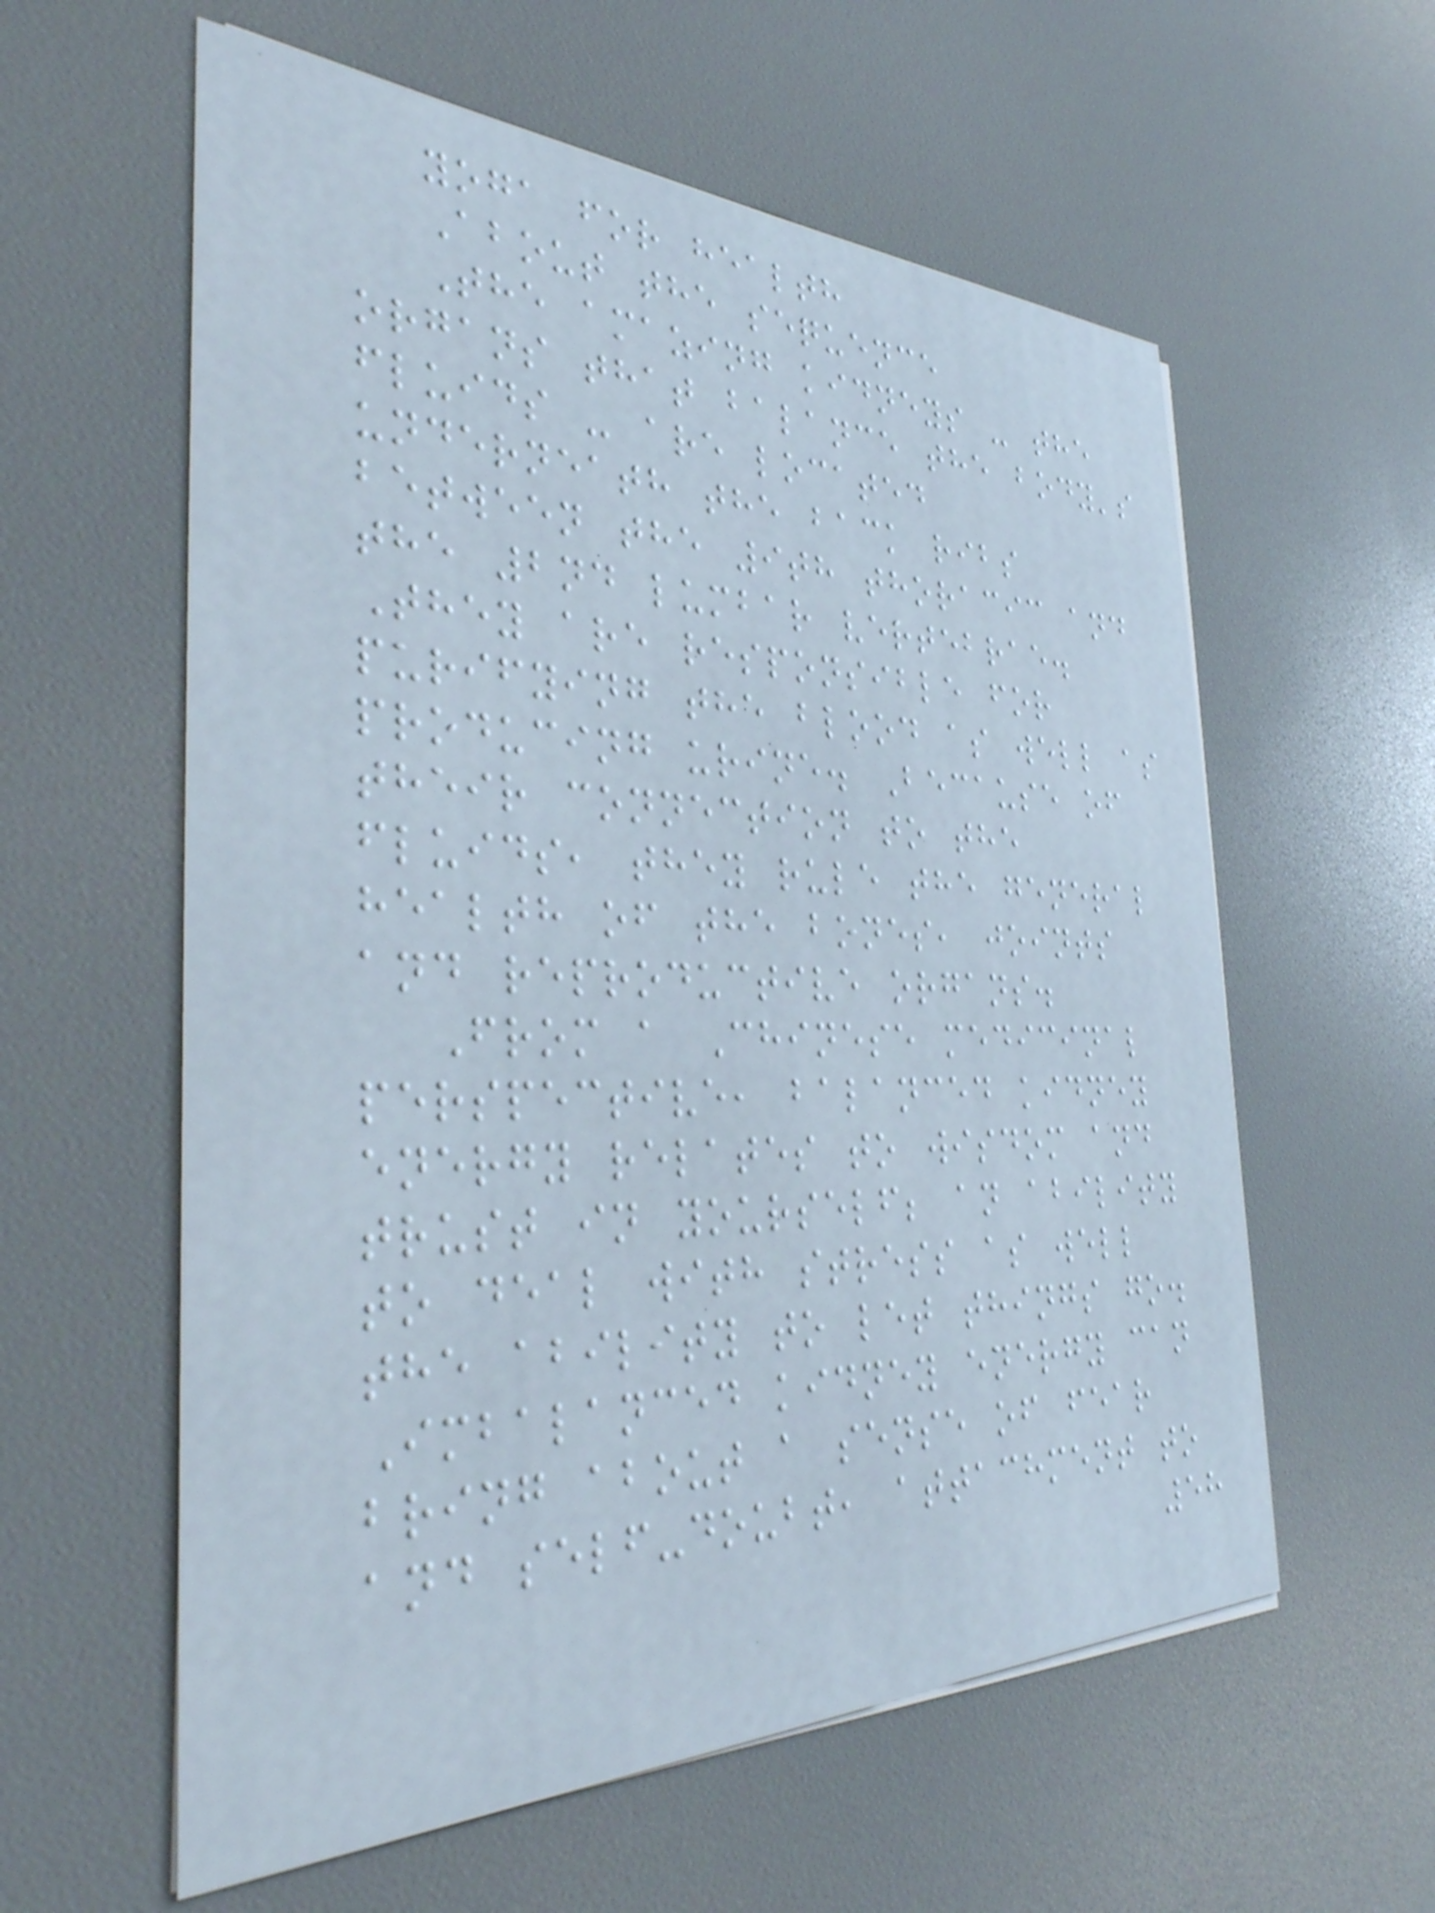yoga for health
About the sequence
The amazing kidneys - the
organs that balance the body's
fluids - are located
underneath the back ribs
between the 9th thoracic and
the 2nd lumbar vertebrae.
They are responsible for
purifying the blood as well as
producing urine. Because of
their connection to the
fluids, they rule the general
health of the bones, joints
and reproductive organs.
From a Chinese medicinal
perspective, balanced kidney
energy relates to wisdom and
trust in yourself; an ability
to deal with stress as well
the ability to let things go.
Imbalanced kidney energy can
bring about a sense of fear
and self-doubt, attachment to
58
